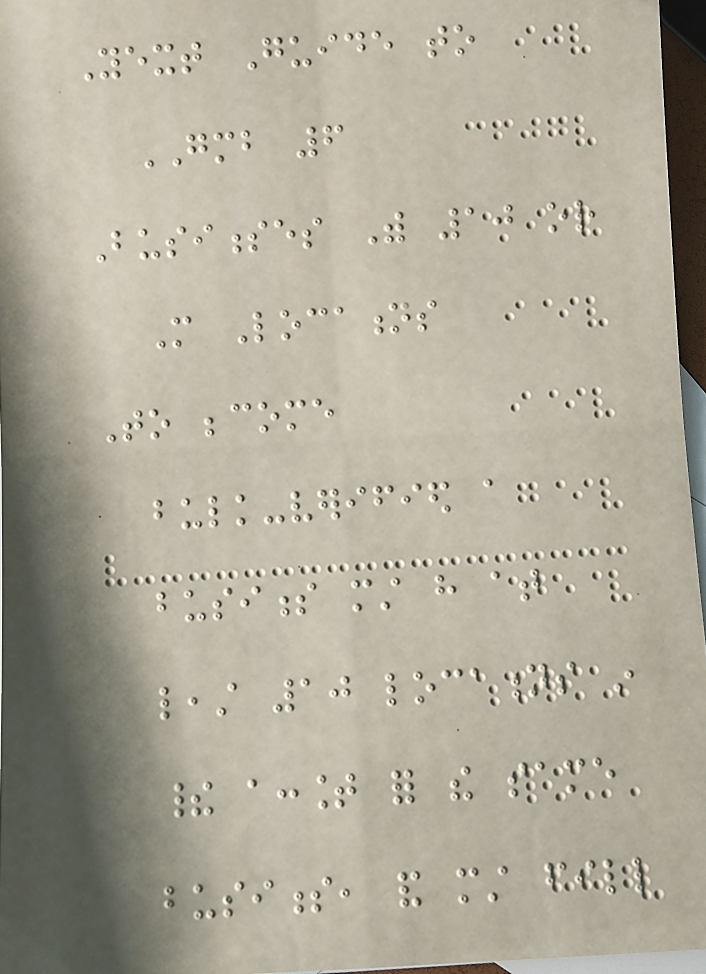Yext Guide to
GMB 6
Businesses With 10 or
More Locations
To become
bulk-verified a
business must have at
least 10 locations in
their account for the same
business, and must fill
